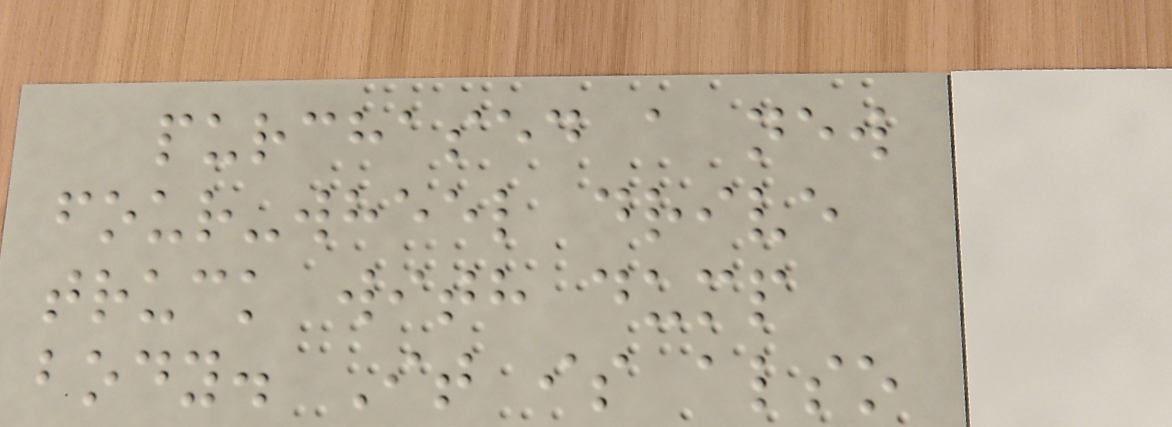purchased a new
four-wheel drive
truck with dump
body. It is also
